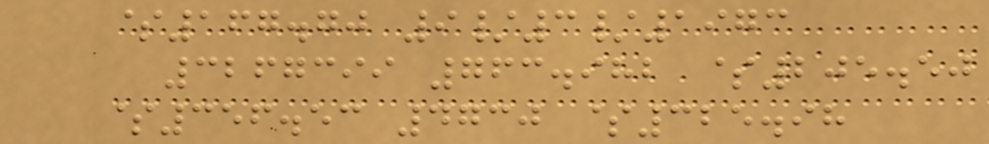$167.70 9/3/1973
3267399 763.982 $205.50
$356.53 4730 $325.98
